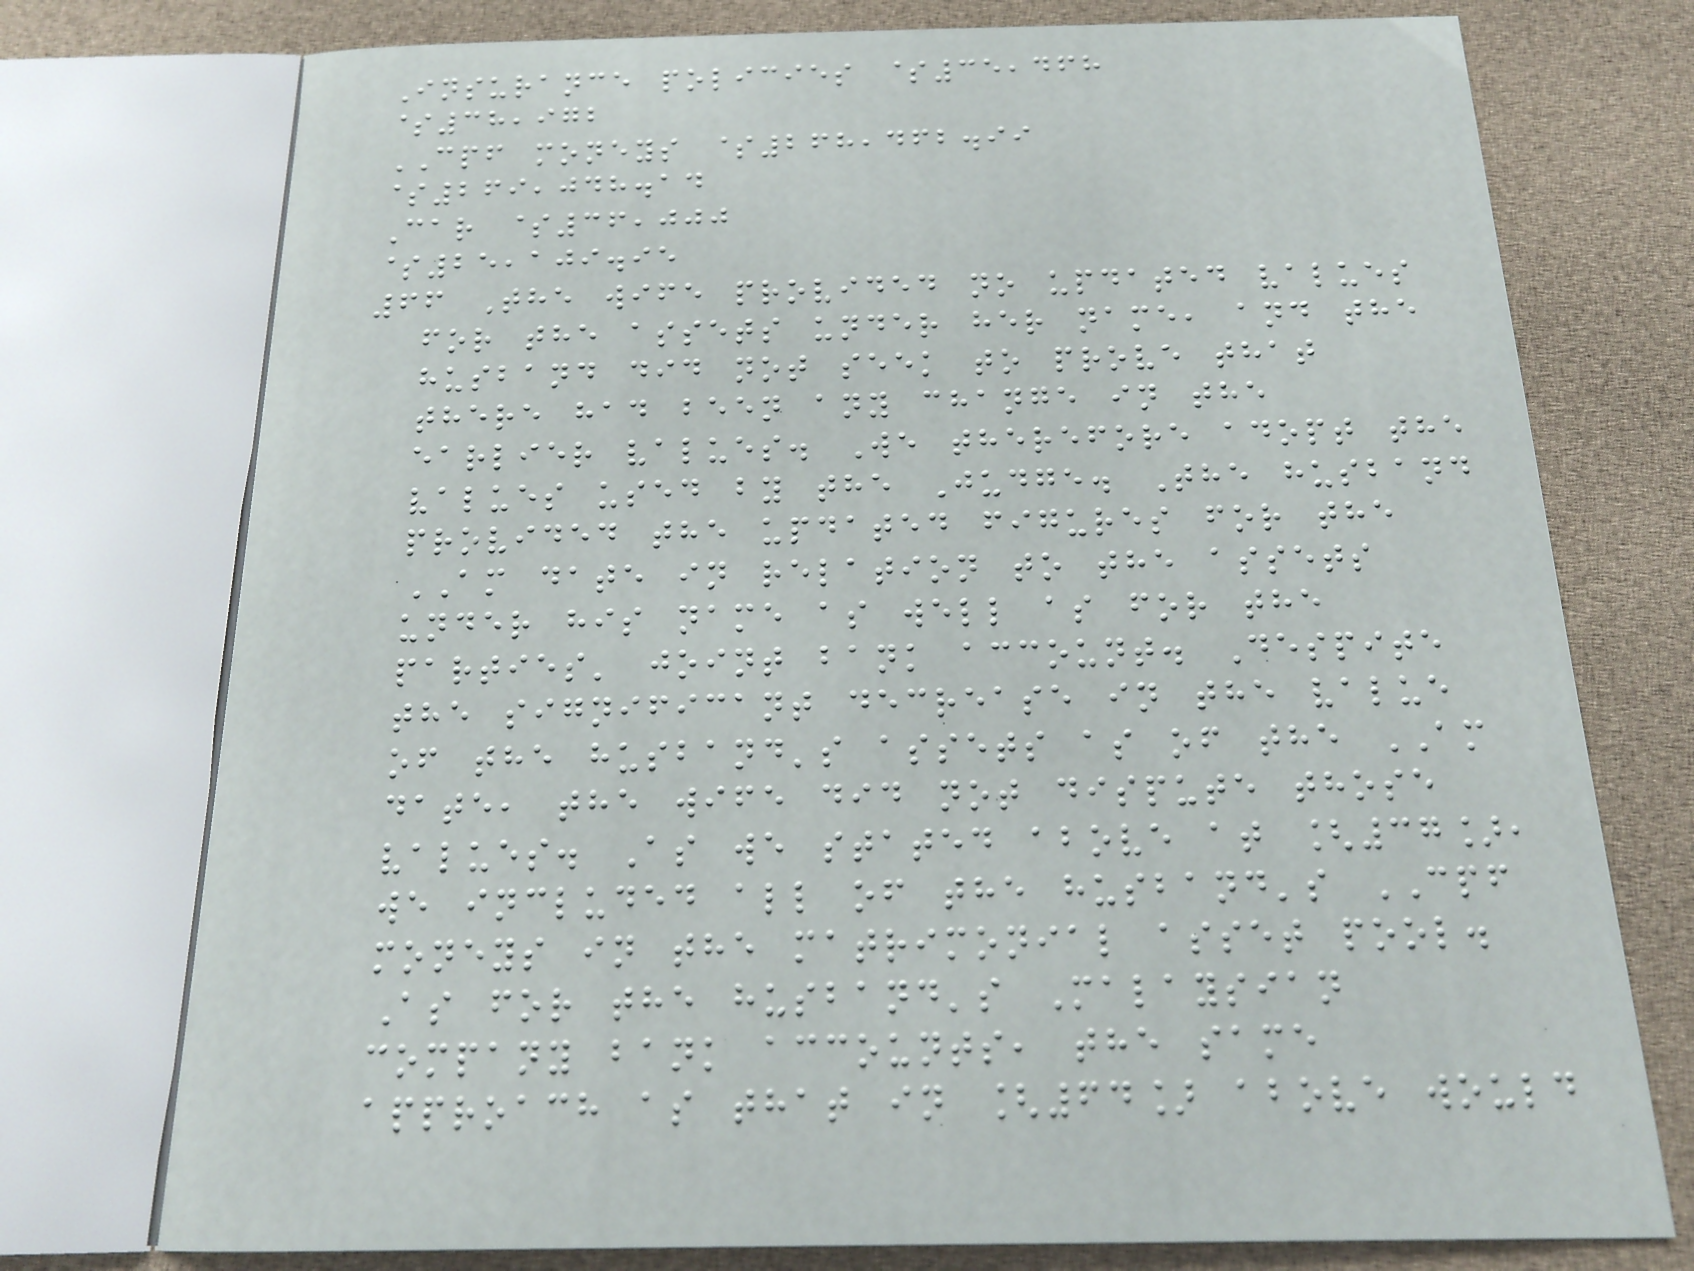Insurance policies $35,468
$38,972
CPF moneys $268,462.99
$269,048.14
Car $36,000
$25,109.95
66 The wife provided no updated values
for the assets under her name, and the
husband did not seek to prove that
there had been any change in the
earlier values. We therefore adopt the
values used by the Judge. The husband
provided the updated figures for the
AM date in relation to the assets
under his name as well as for the
parties' joint bank account. Despite
the significant decrease in the value
of the husband's assets as of the AM
date, the wife did not dispute those
values. As we stated above at [37],
we included all of the husband's CPF
moneys in the matrimonial asset pool.
As for the husband's Malaysian
company bank accounts, the same
approach as that in [64] above would
